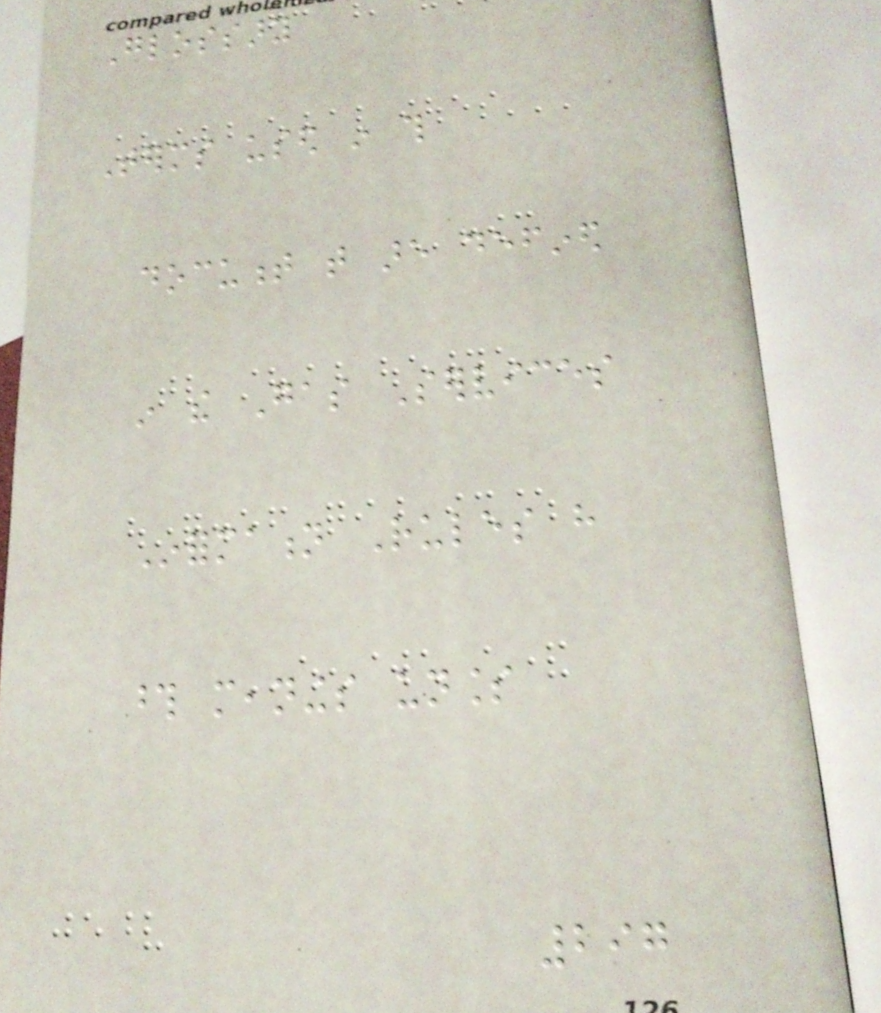Glossary
Terms used in this
document that are defined
in the Gas Services
Information Rules have
those meanings unless
297
